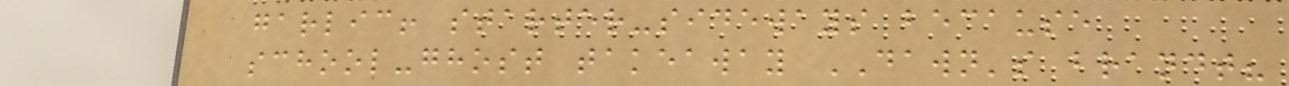garlic! starter-sideways because
school-ghost takeaway DAWN's brandt?
